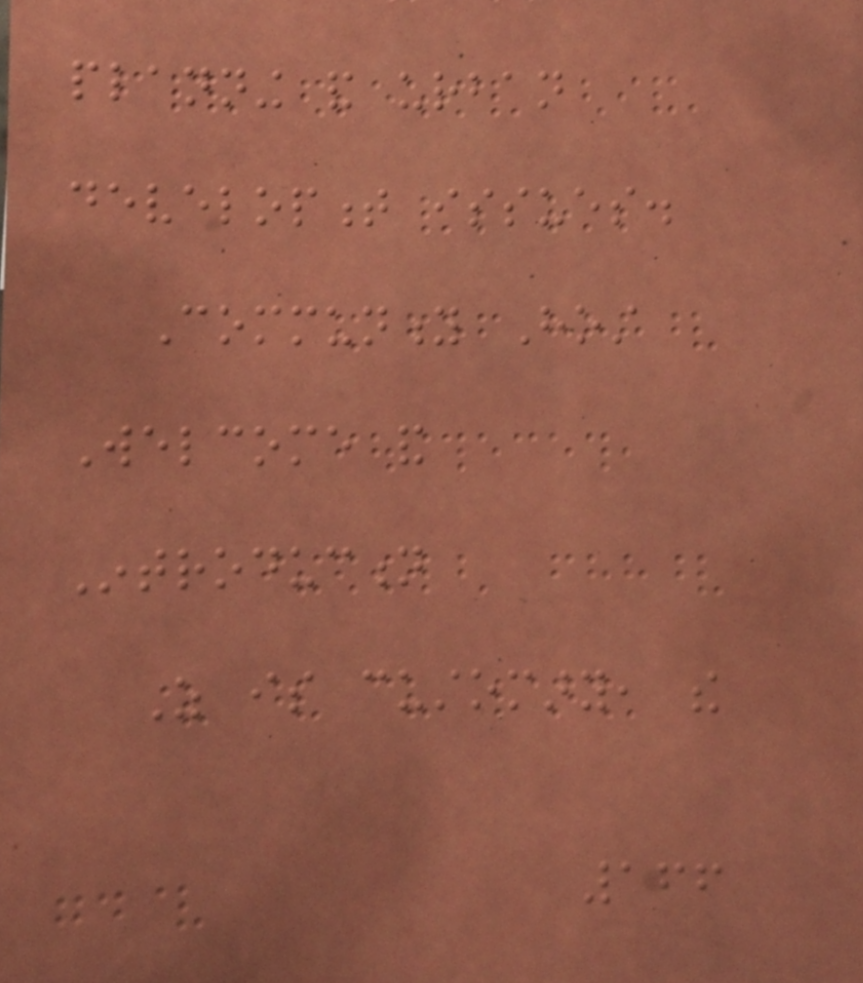planning and urban
development issues.
Community Host
Welcome and
Introduction
As is customary, the
166
